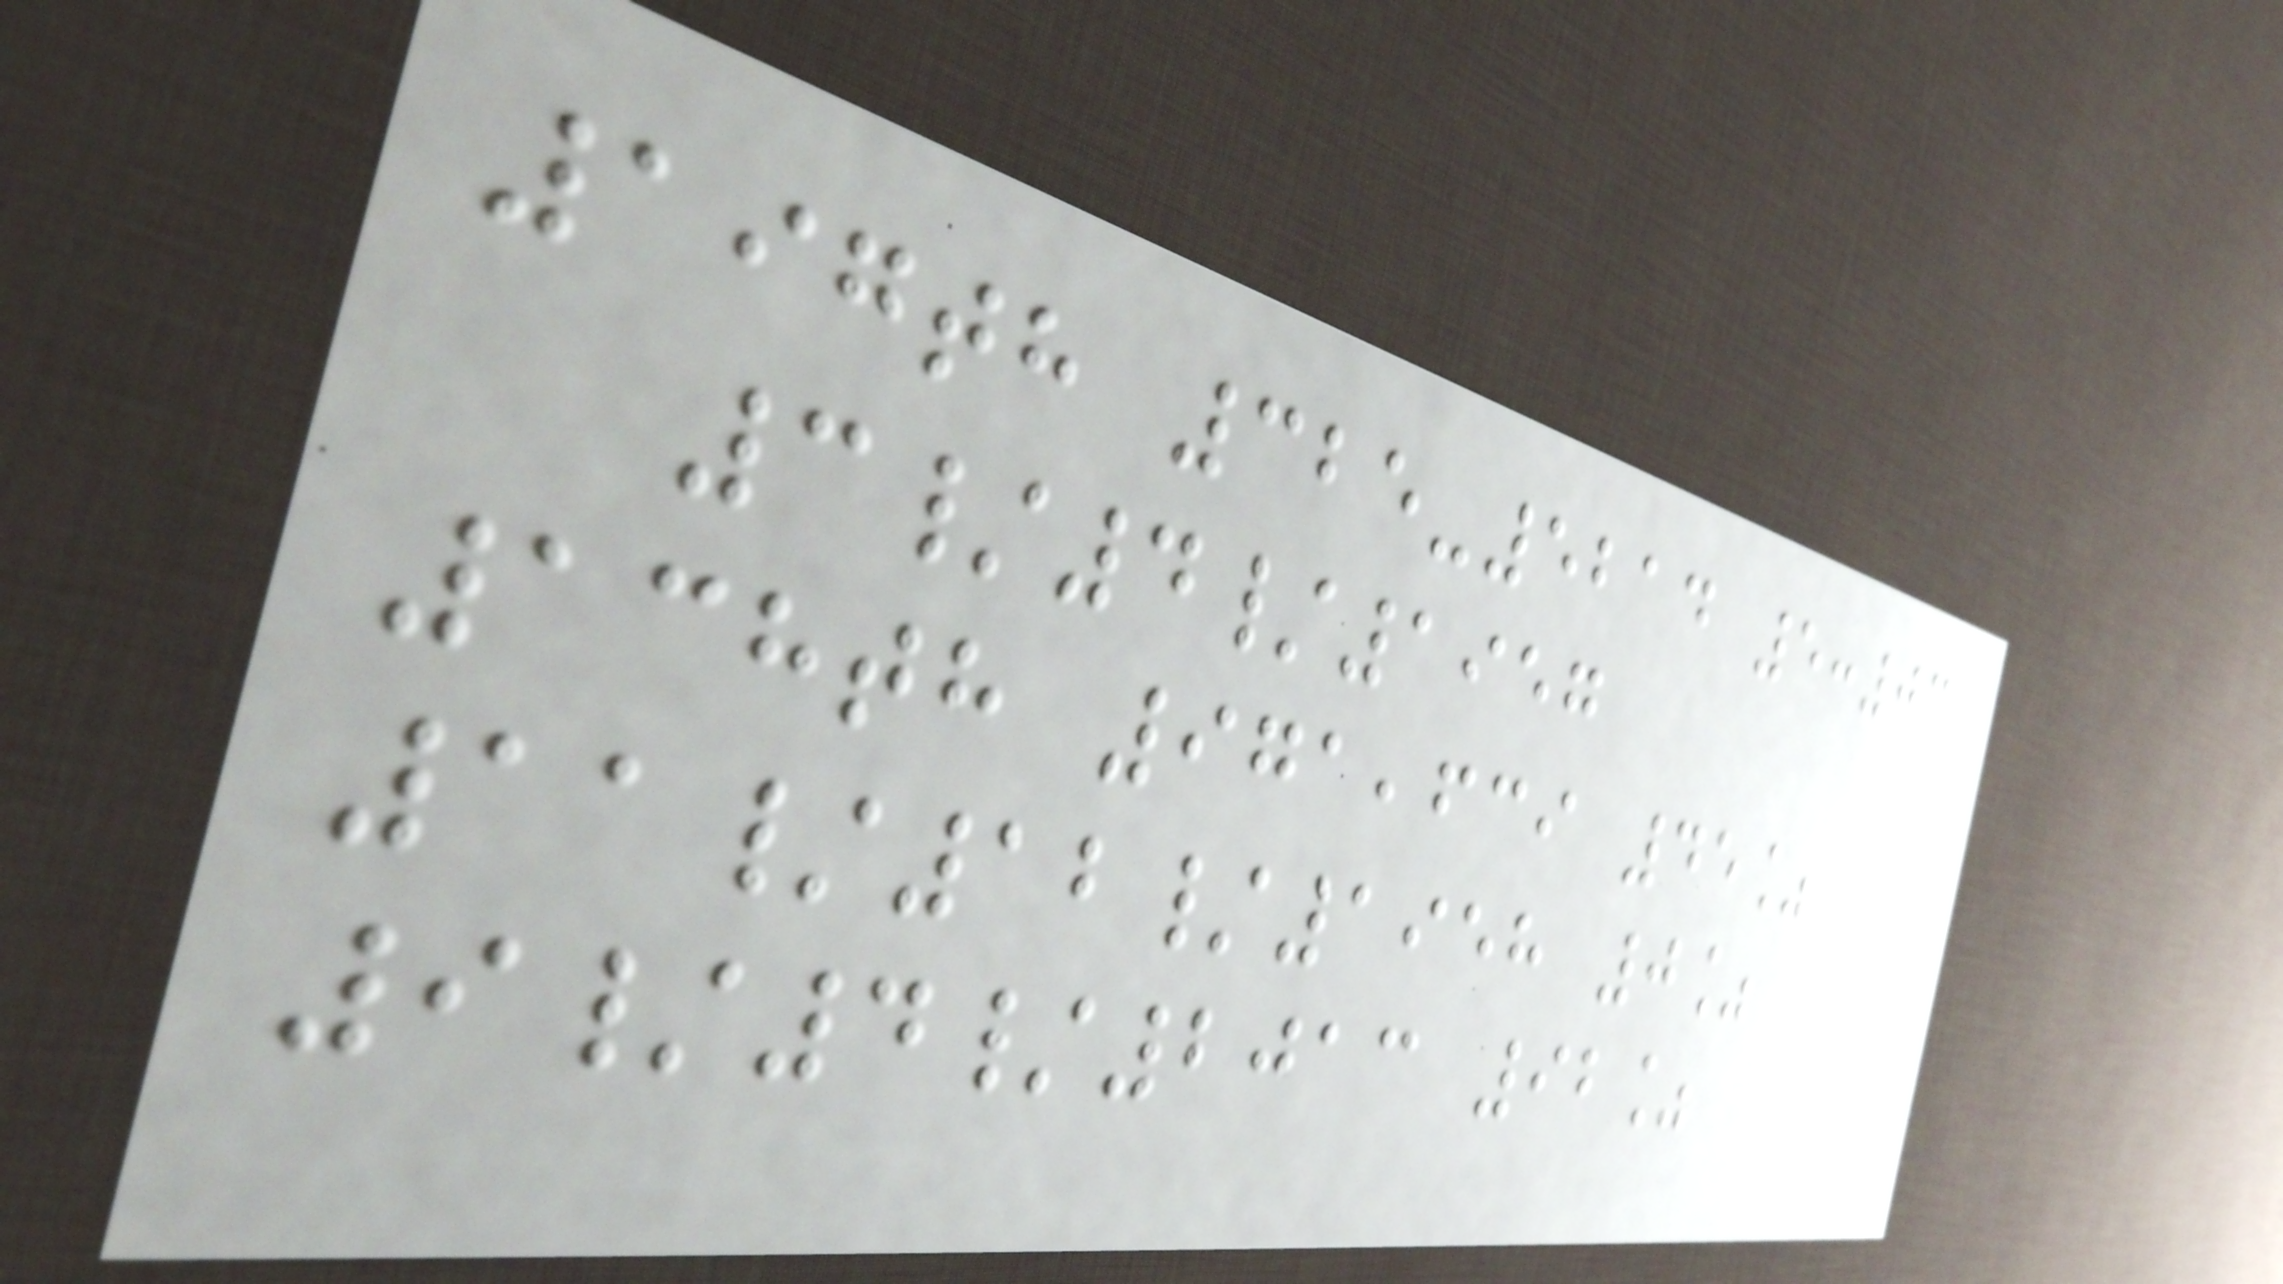197th 325-5214 5:03
3/4/1957
138th 971,639 45%
11/12/1958 0%
9/4/2013 92%
